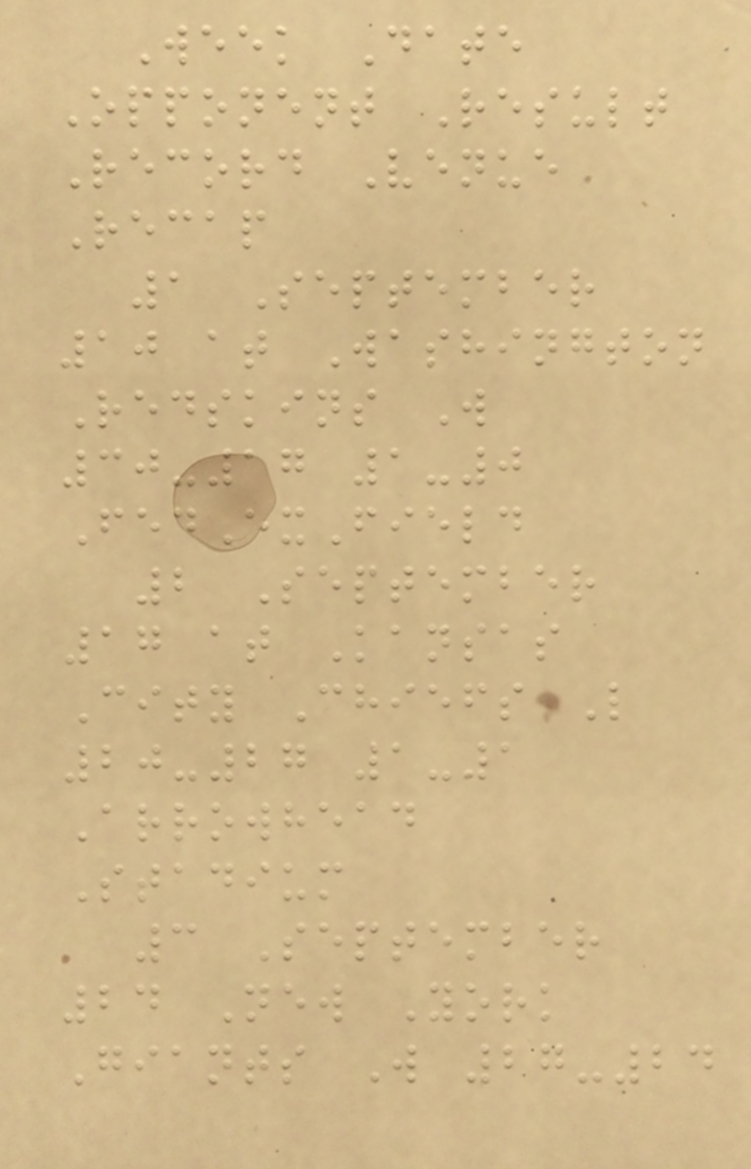Week Date
Opponent Result
Record Venue
Recap
1 September
10 at Washington
Redskins W
30-17 1-0
FedExField
2 September
17 at Kansas
City Chiefs L
20-27 1-1
Arrowhead
Stadium
3 September
24 New York
Giants W 27-24
